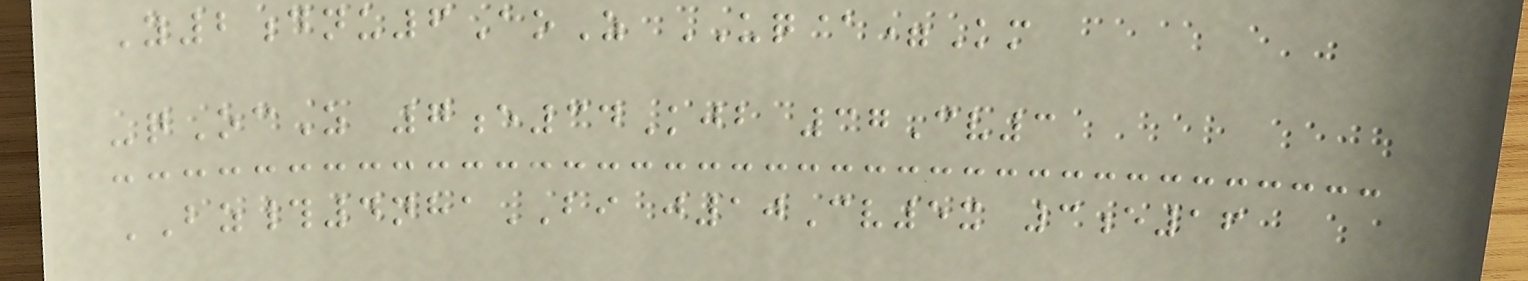Y2dnu6AoZ UQ@=Km
-qOcZ 7e34Kjb 37Cv3
BZ#4nhaBI j10Cv5x 3e16
